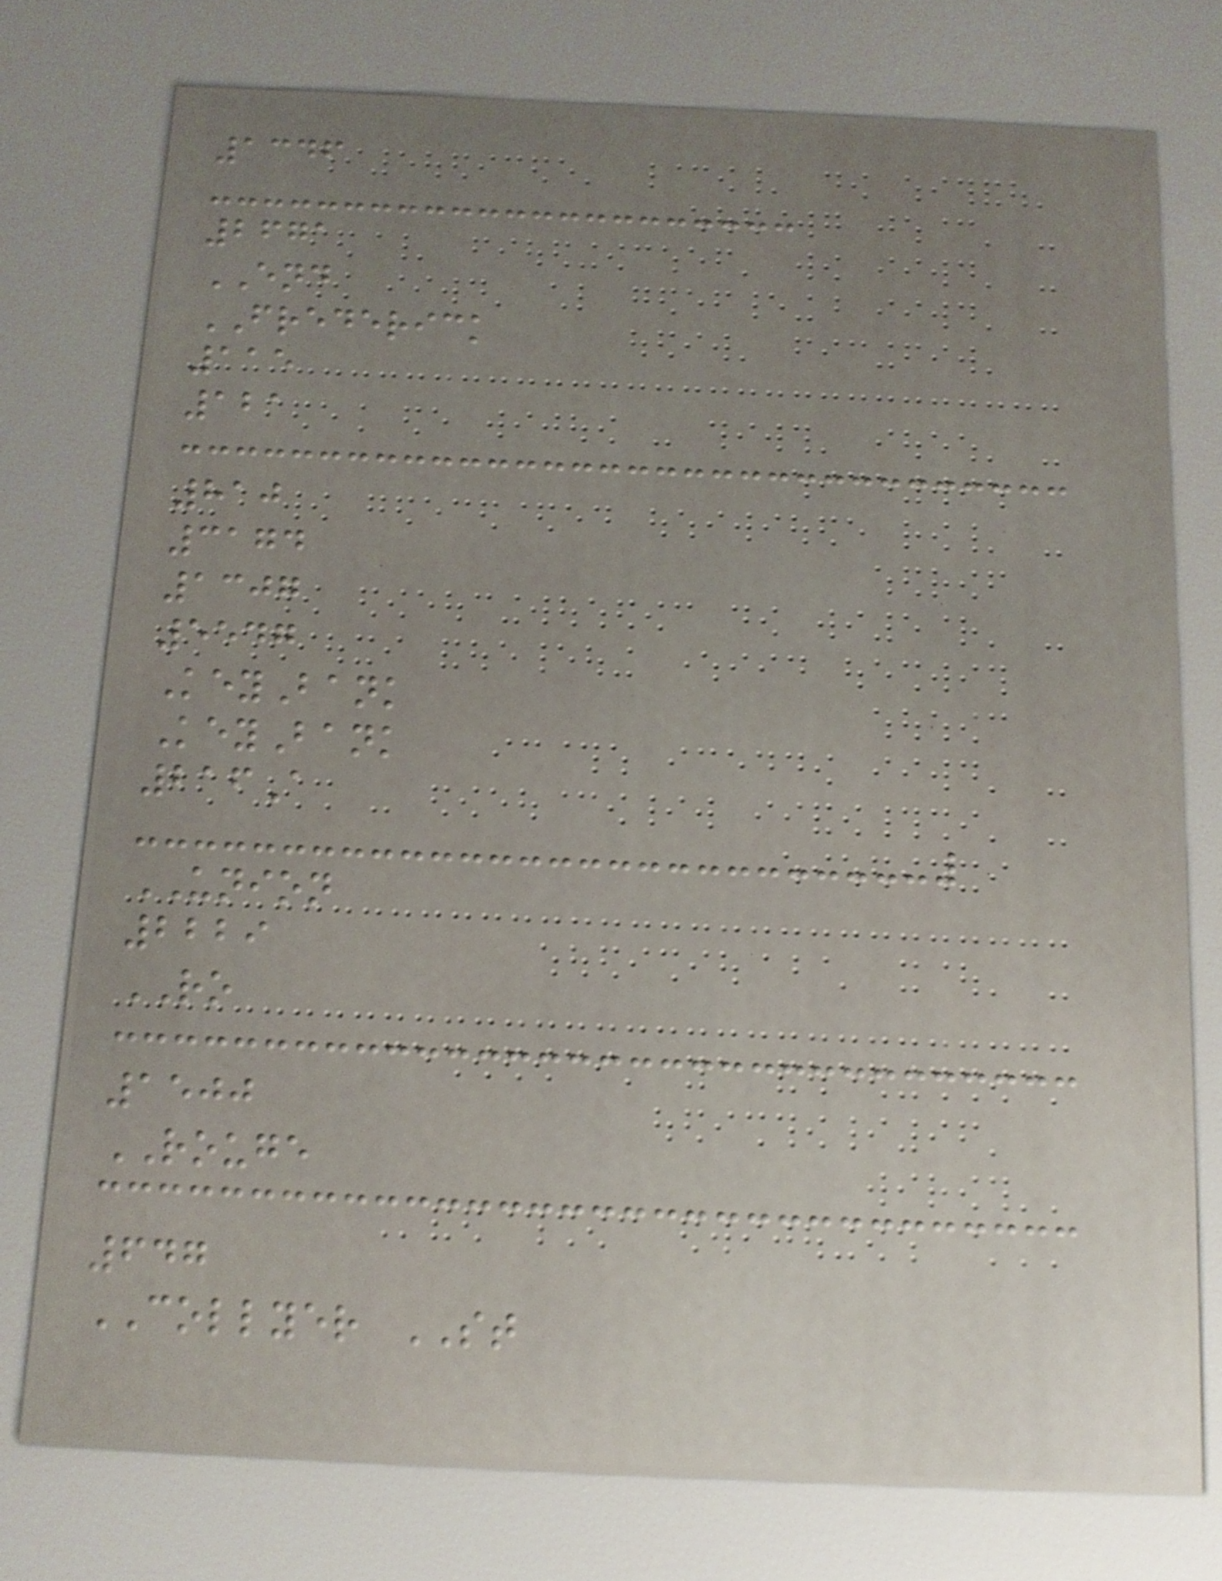1346
2671
END
FREDERICK
115
121
810
3174
1307
5547
KeyBank
KeyBank
216A
UNION
2229
RO
1500
ROUGE
647
COLLYER ST
